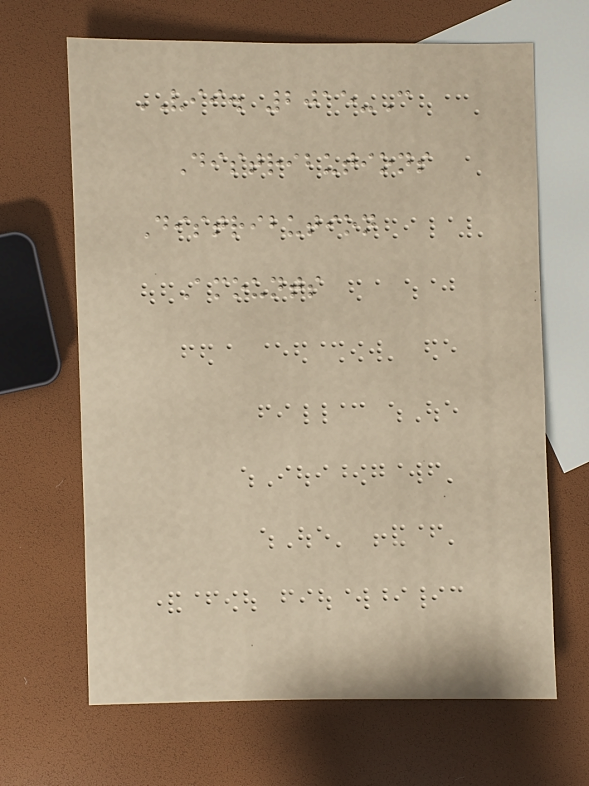VII. 2015-C
Distributions
Distribution
Amounts
